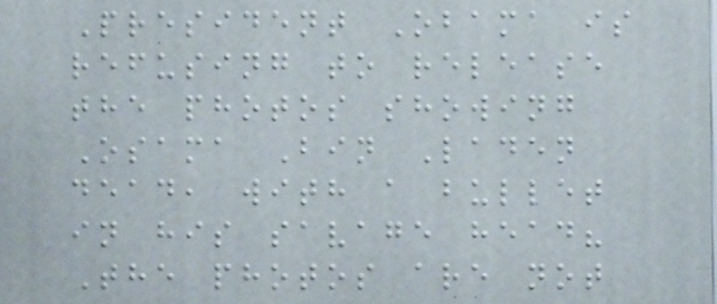President Obama is
refusing to release
the photos showing
Osama Bin Laden
dead, with a bullet
in his savage head?
The photos are not
